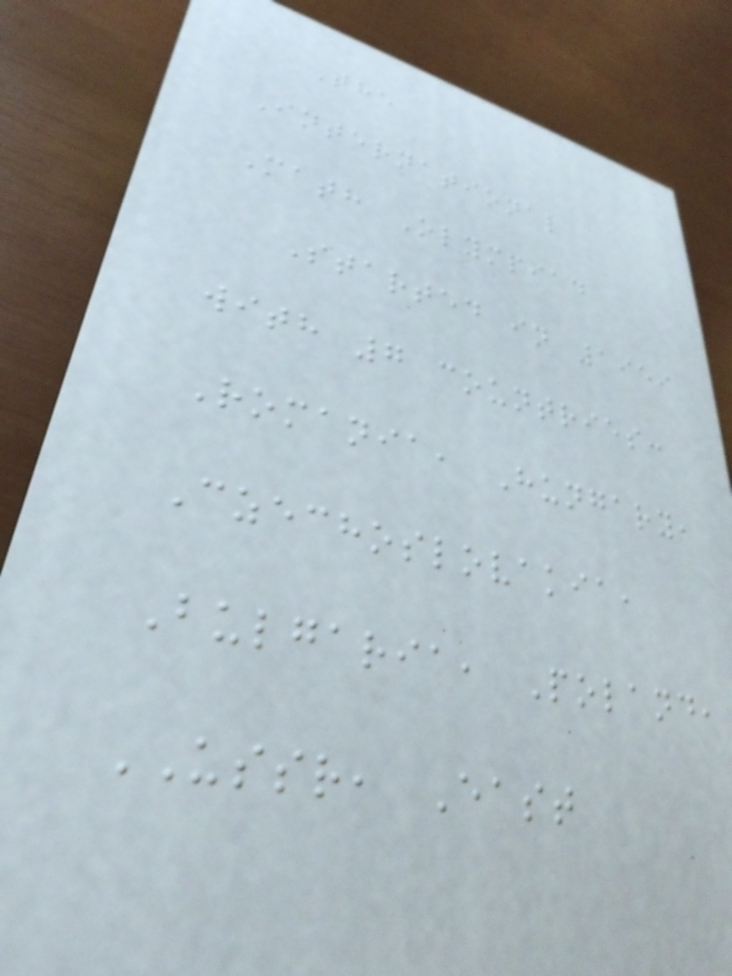The
International
Math Olympiad
Started in 1959
with 7 countries:
Romania, Hungary,
Czechoslovakia,
Bulgaria, Poland,
USSR, East
